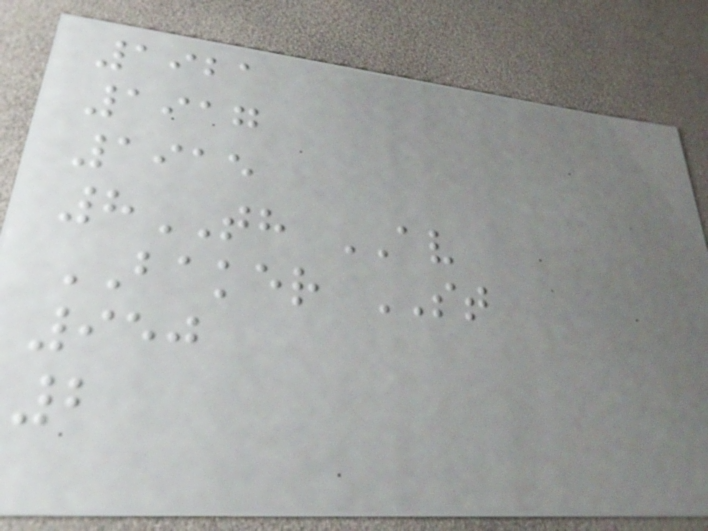1921
1917
1915
8TH AV
BAKER ST
950
2
